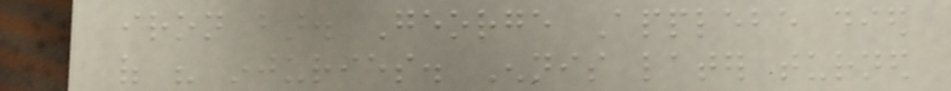iron bar. George Applebe died
of his injuries. Ennis later turned
